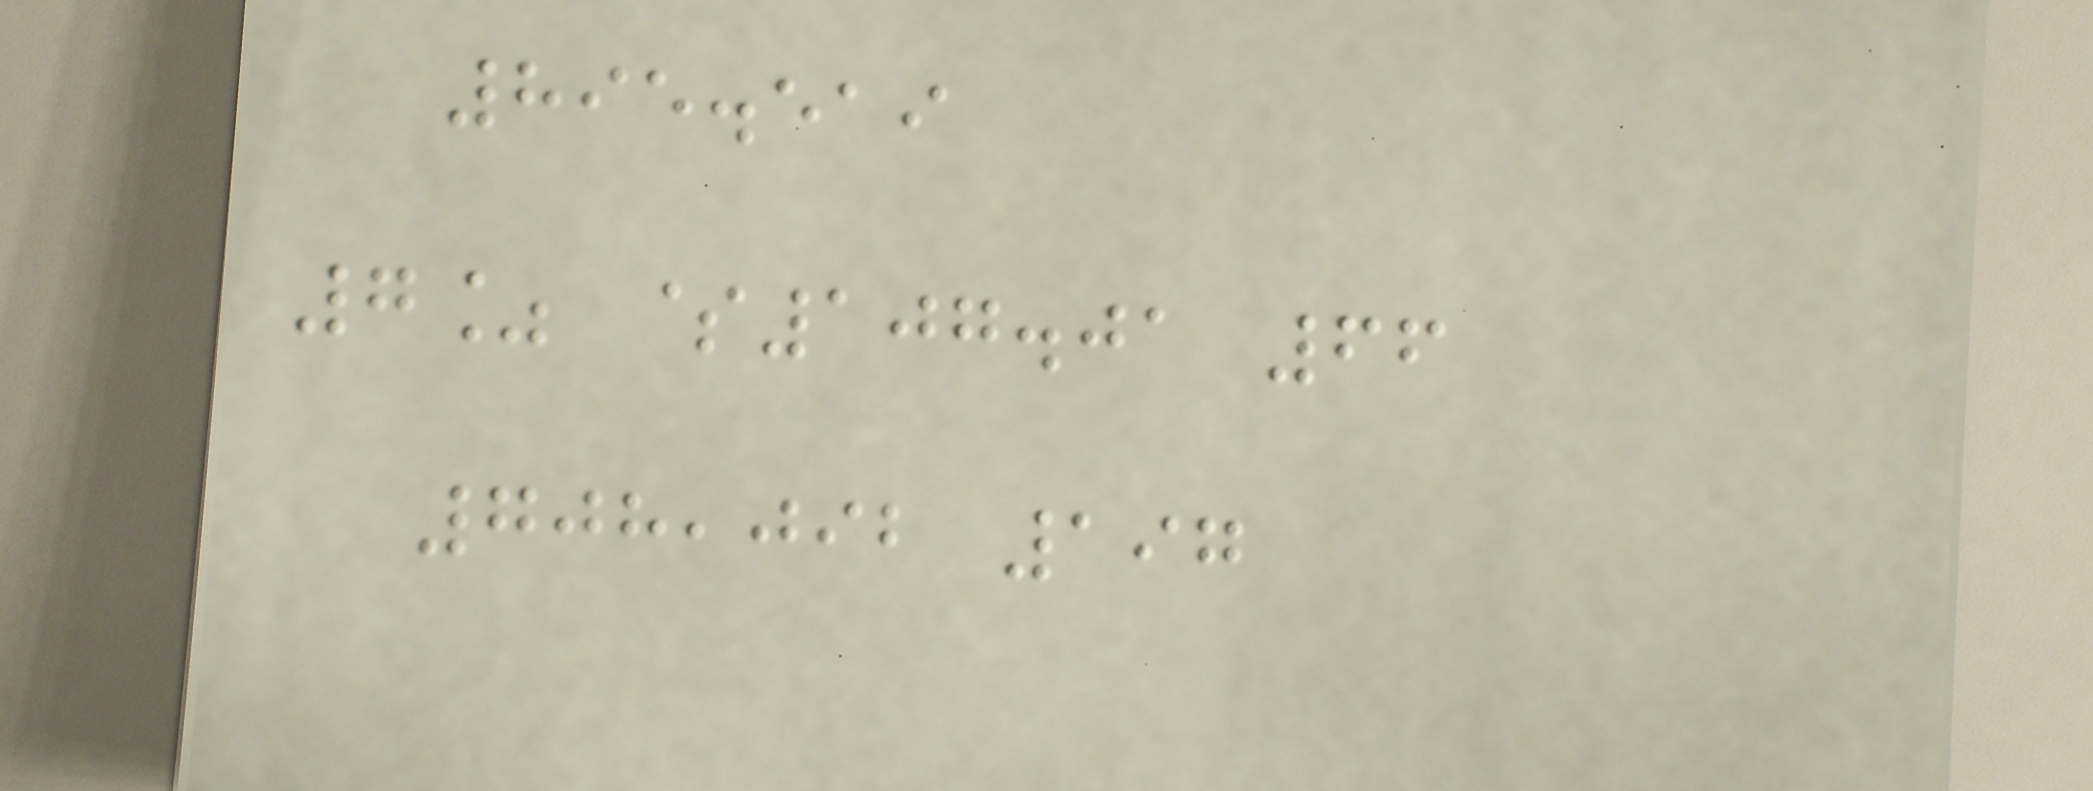895.519
7% $107.01 66
708,092 197
